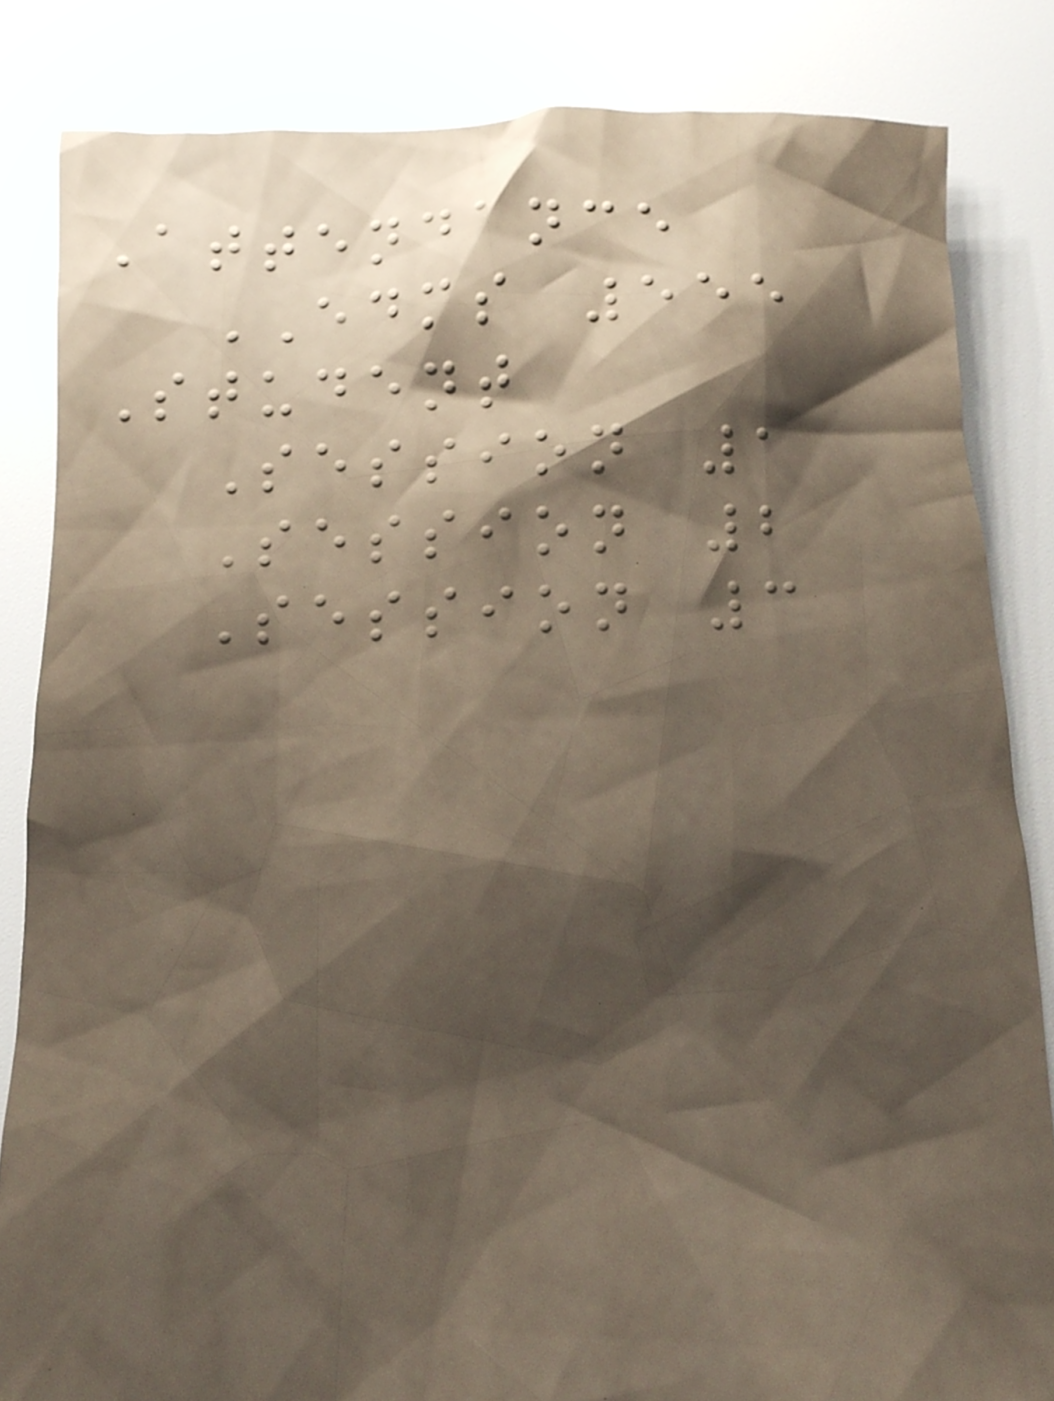Attendance
EDMS 555
Student
Session 1
Session 2
Session 3
